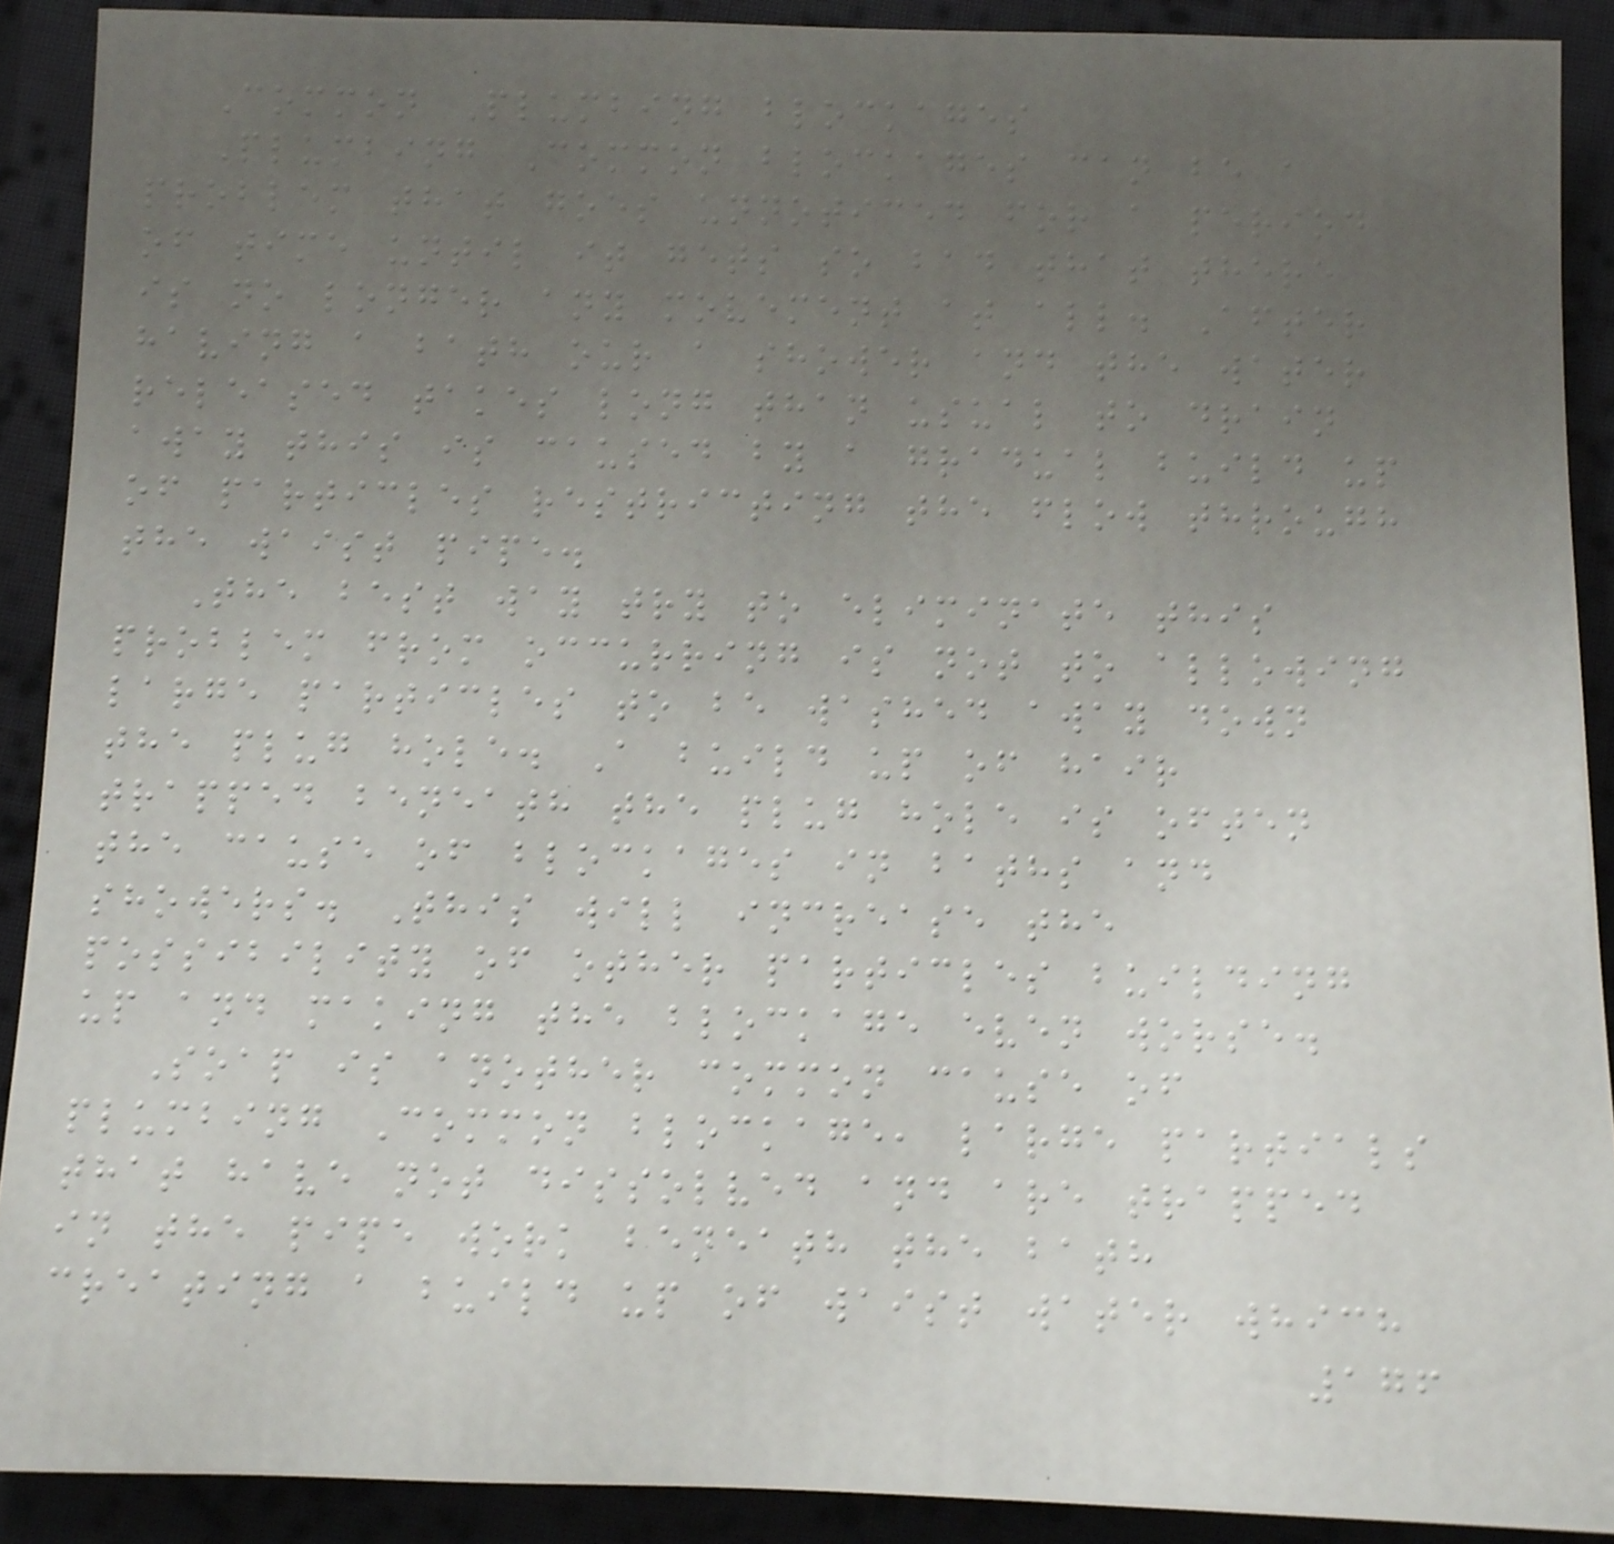Common Plumbing blockages
Plumbing Common blockages can be a
problem that goes unnoticed for a period
of time until it gets so bad that there
is no longer any movement at all. After
having a bath our a shower and the water
released takes long than usual to drain
away this is caused by a gradual build up
of particles restricting the flow through
the waist pipe.
The best way try to eliminate this
problem from occurring is not to allowing
large particles to be washed away down
the plug hole. A build up of hair
trapped beneath the plug hole is often
the cause of blockages in baths and
showers. This will increase the
possibility of other particles building
up and making the blockage even worse.
Soap is another common cause of
plumbing Common blockage, large partials
that have not dissolved and are trapped
in the pipe work beneath the bath
creating a build up of waist water which
176
